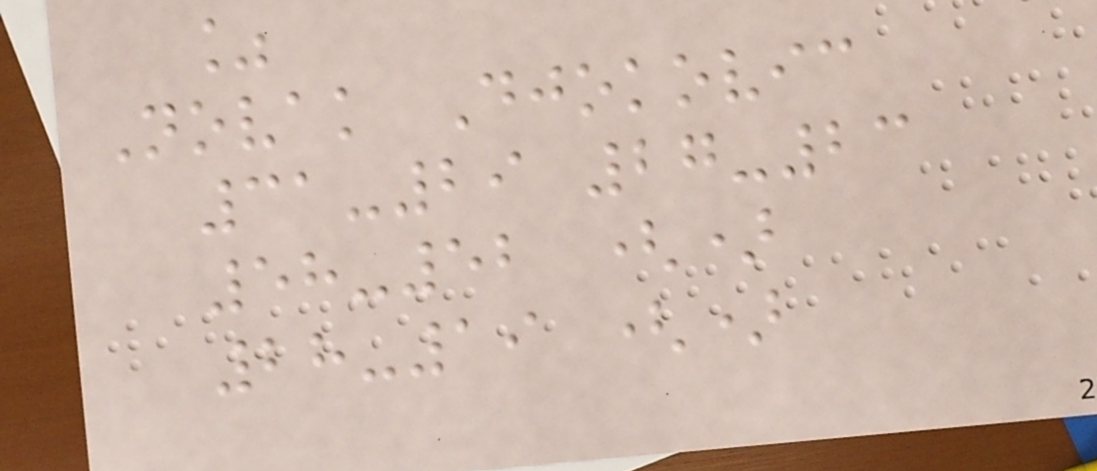%
Novak Djokovic
31-29 27-23
58-52 ()
28-19 ()
